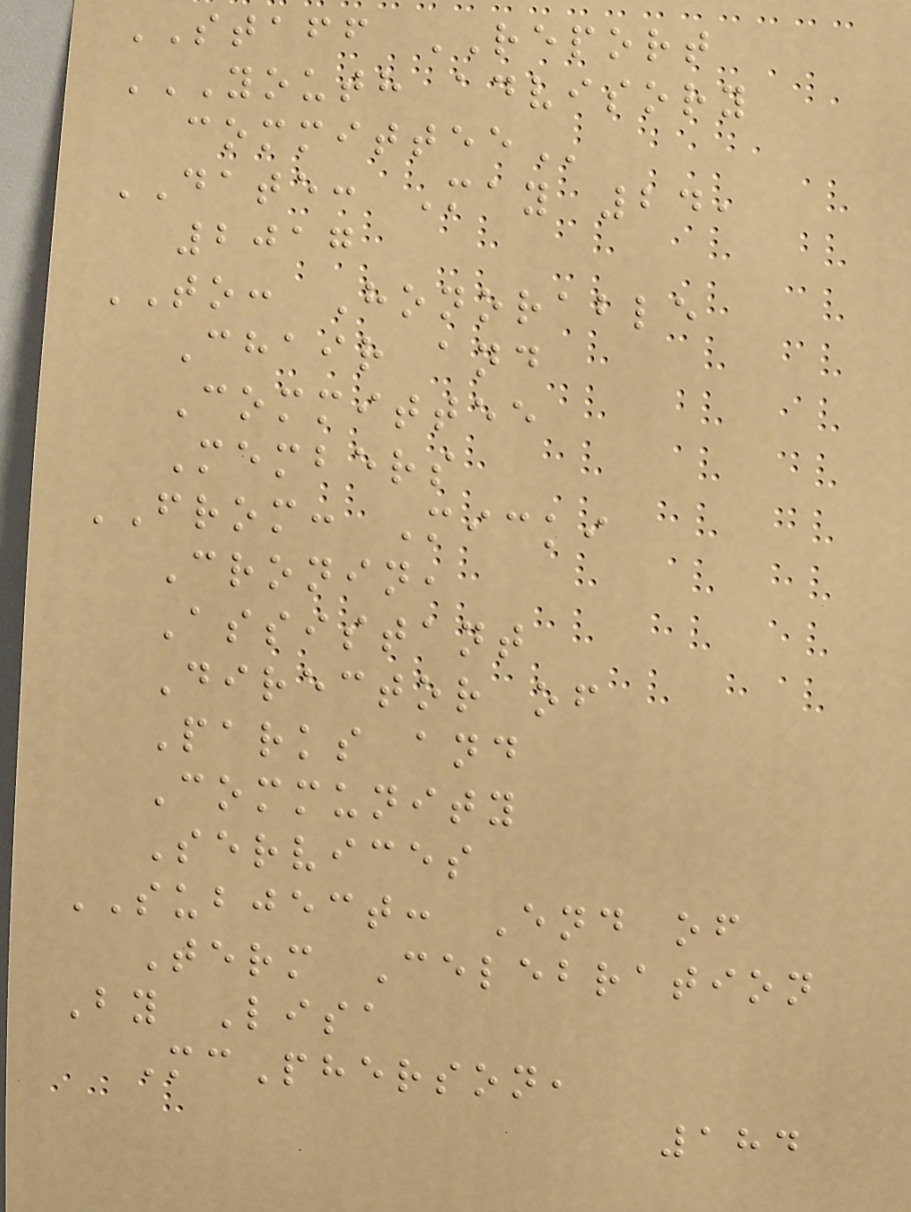STAFF REPORT
YOUTH ADVISORY
COMMITTEE
DATE: May 24,
2017
TO: Honorable
Chair and
Committee
Members
FROM: Micki
Cronin,
Assistant
Director of
Parks and
Community
Services
SUBJECT: End of
Term Celebration
By Lisa
McPherson,
184
